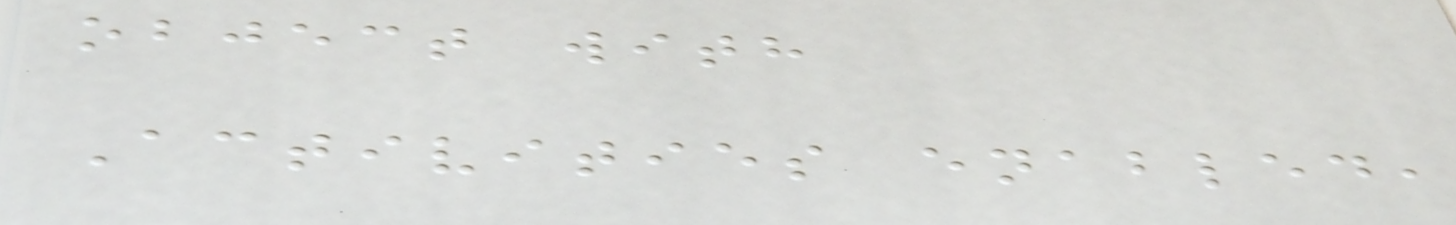object with
Activities enabled,
